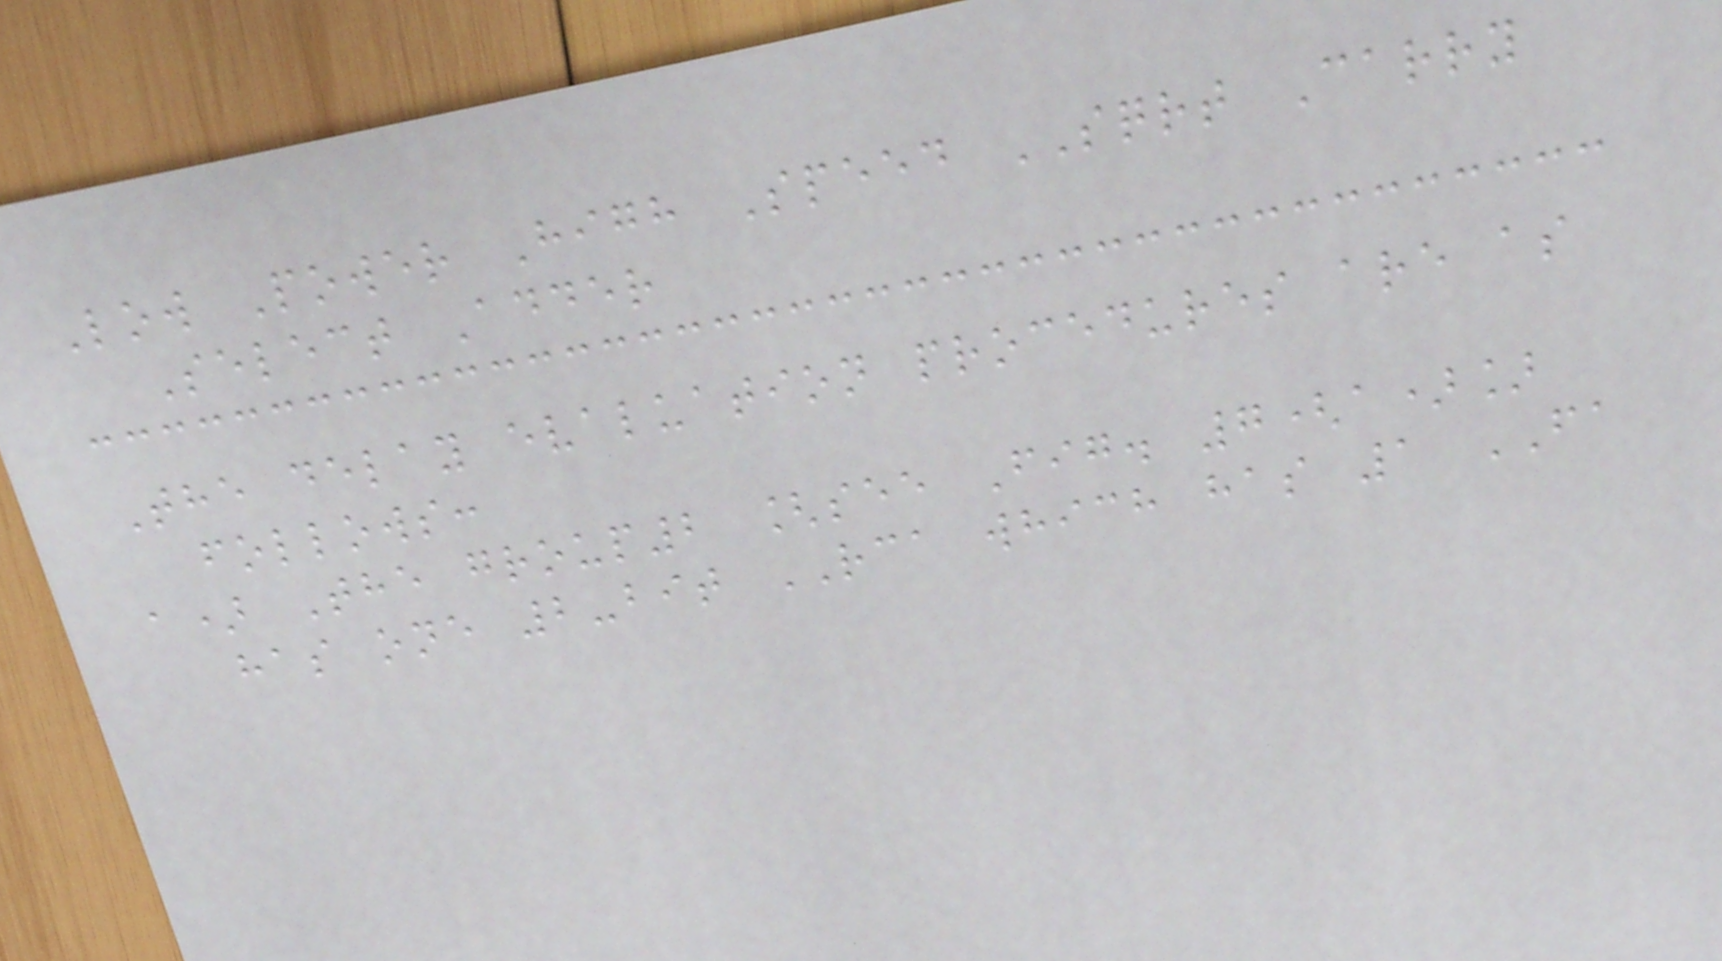Low Power High Speed SQRT Carry
Select Adder
The delay evaluation procedures are as
follows:
a) The group2 [see Fig. 7(a)]
has one 2-bit RCA which has 1 FA
